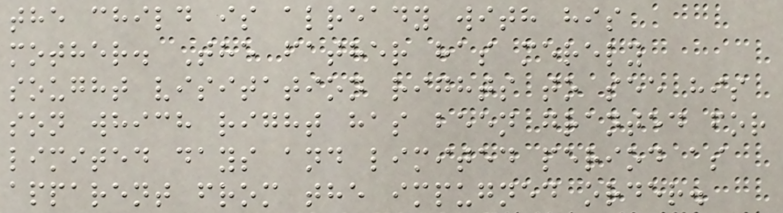the child is already with his
mother. The father has merely
sought visitation rights to see his
son which right has been granted for
limited days and limited period as
apparent from the impugned order.
